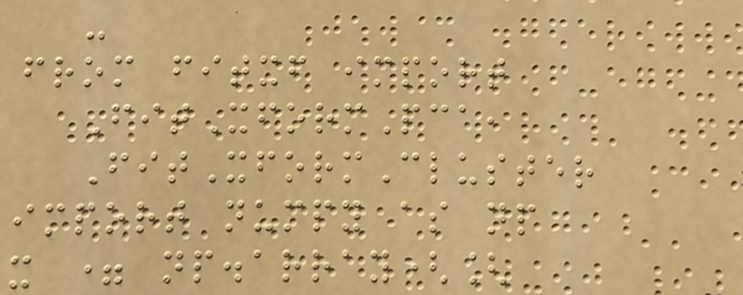-
from fitxf import
FitXformPca,
FitXformCluster
import numpy as np
x = np.array([
